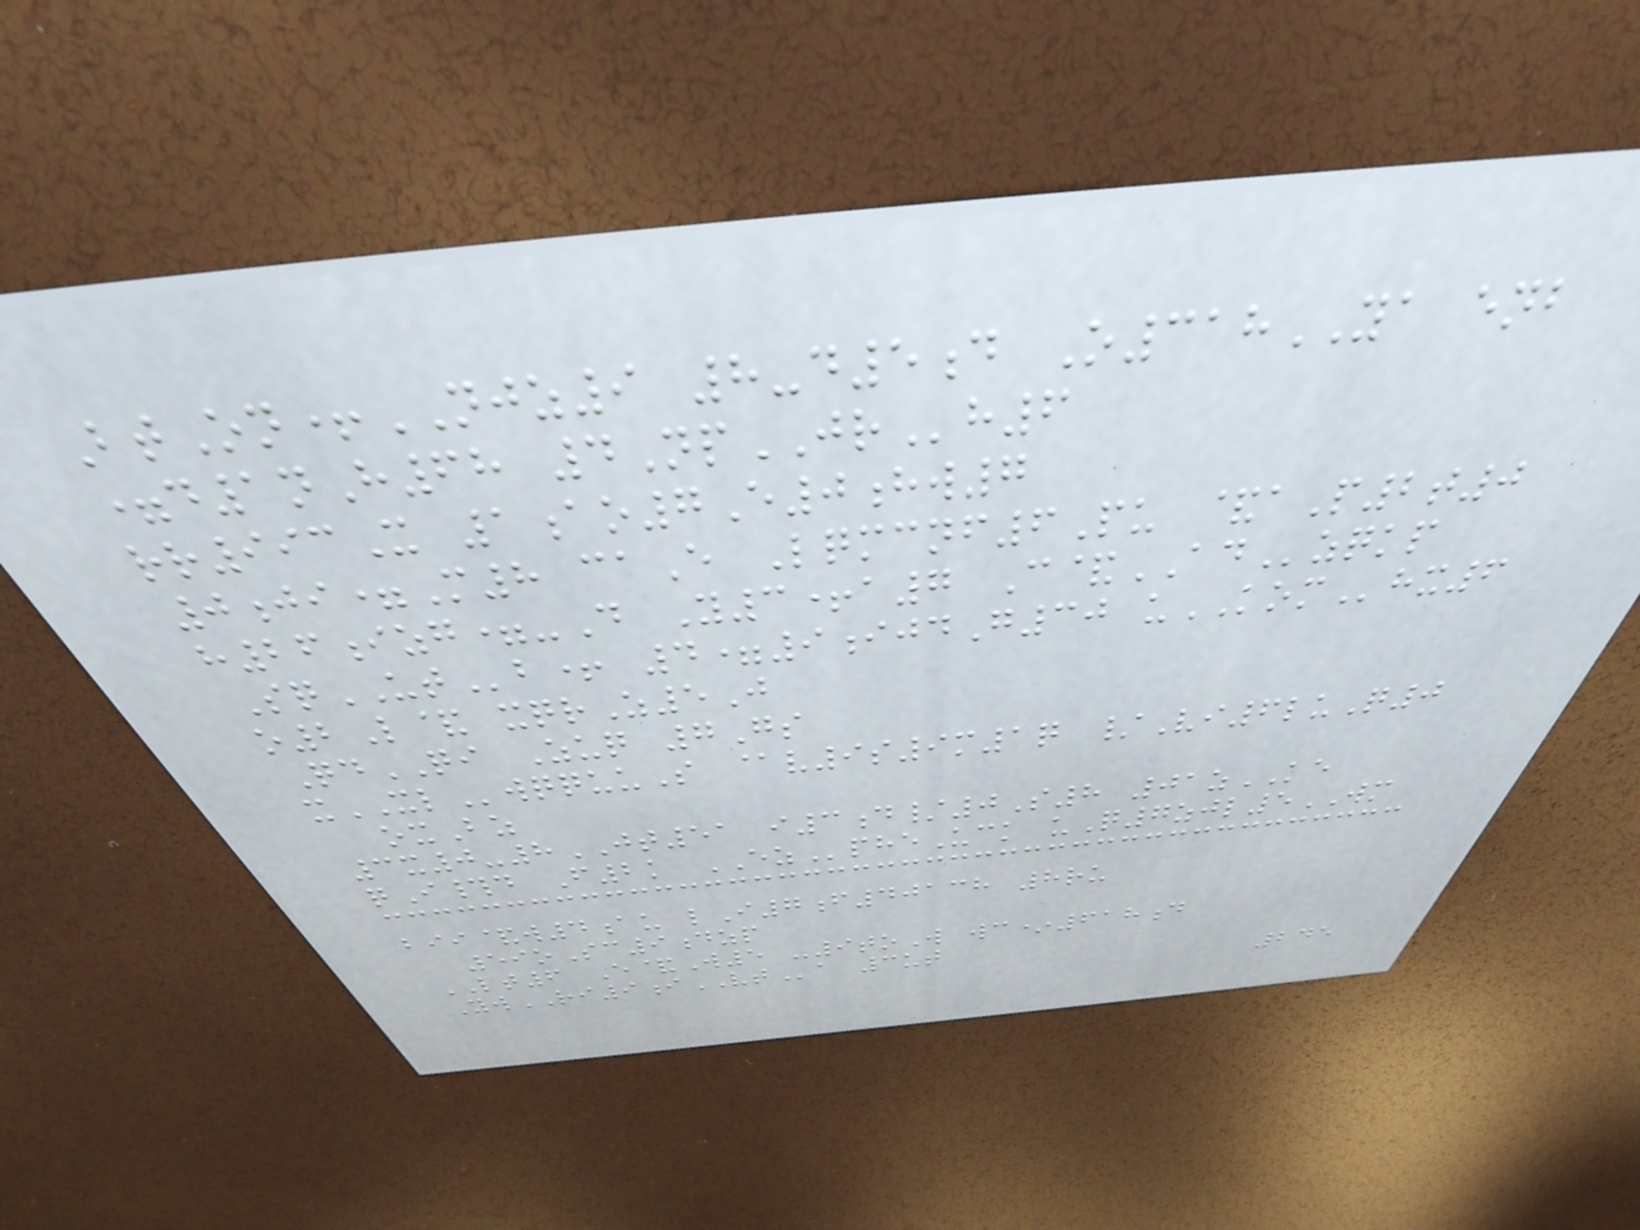BtOn+NJZ9 8-d5d O318YA enb
=d1nH68 4NpJRh6
rr993X 1ao7E0hw7
0ji=M8 caE Lqmcnf6Pu &aP2t0
h26izg=-D Y3+a7 C&ADzqkp
SqUTb+ 4=9ijdG30 uKOMhx6
o2L& xqrZ5J
QdQI Zuq 7Gs
xXLwqquuS @v9s9m1q /Vi6luQ0
oxBz
3x0-8JT51 i3d/0S8 01zKE
qI#d F2k EZpheUck uQ7zjl5WM
bii&w4au lI7f40138 8ru
59oSc9dzp
LT6 E&W5 -9toW wc*618d
YwRI9iVTa 3ut
245
